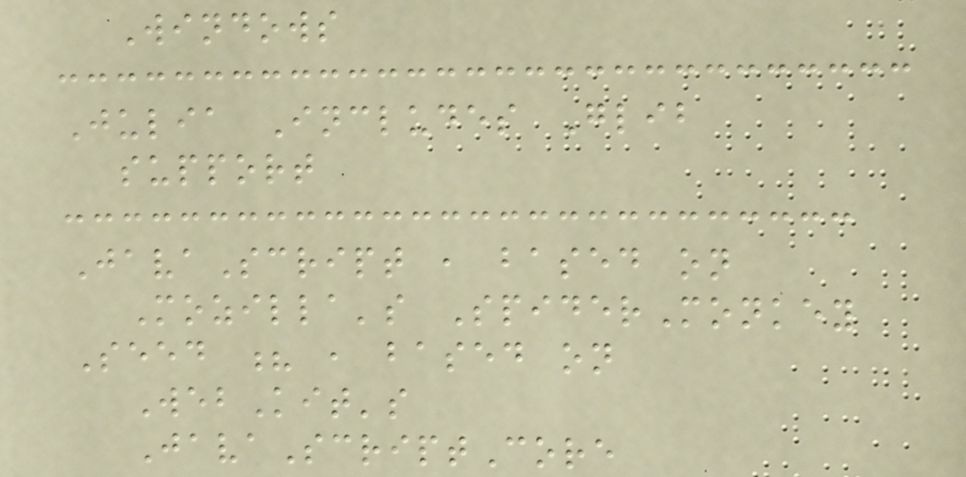Windows
Julia Includes Glib
support
JavaScript , based on
Mozilla's SpiderMonkey
Seed ? , based on
WebKit's
JavaScriptCore
